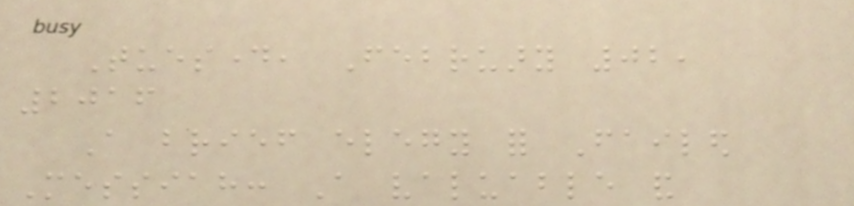Tuesday, February 02,
2016
A brief elegy for Failed
Messiah: A valuable and
